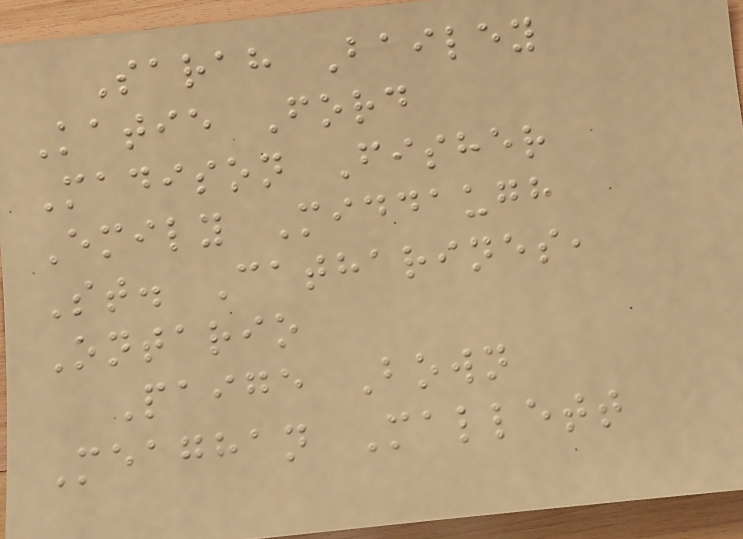Sarah Bailey
Katie Ford
Madison Fisher
Emily Middaugh
St. Catharines,
Ontario
Paige Bown
Meaghan Mallett
